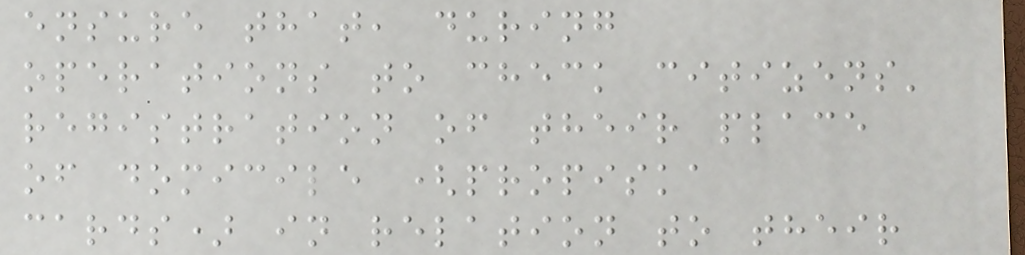ensure that, during
operations to check citizens'
registration of their place
of domicile (propiska
cards) in relation to their
